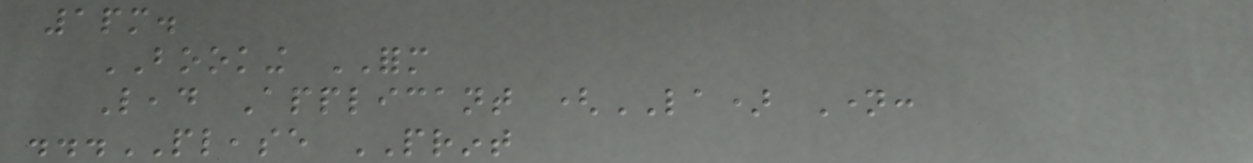1pm.
BOOKING FORM
Lead Applicant (LA) Name:
...PLEASE PRINT
